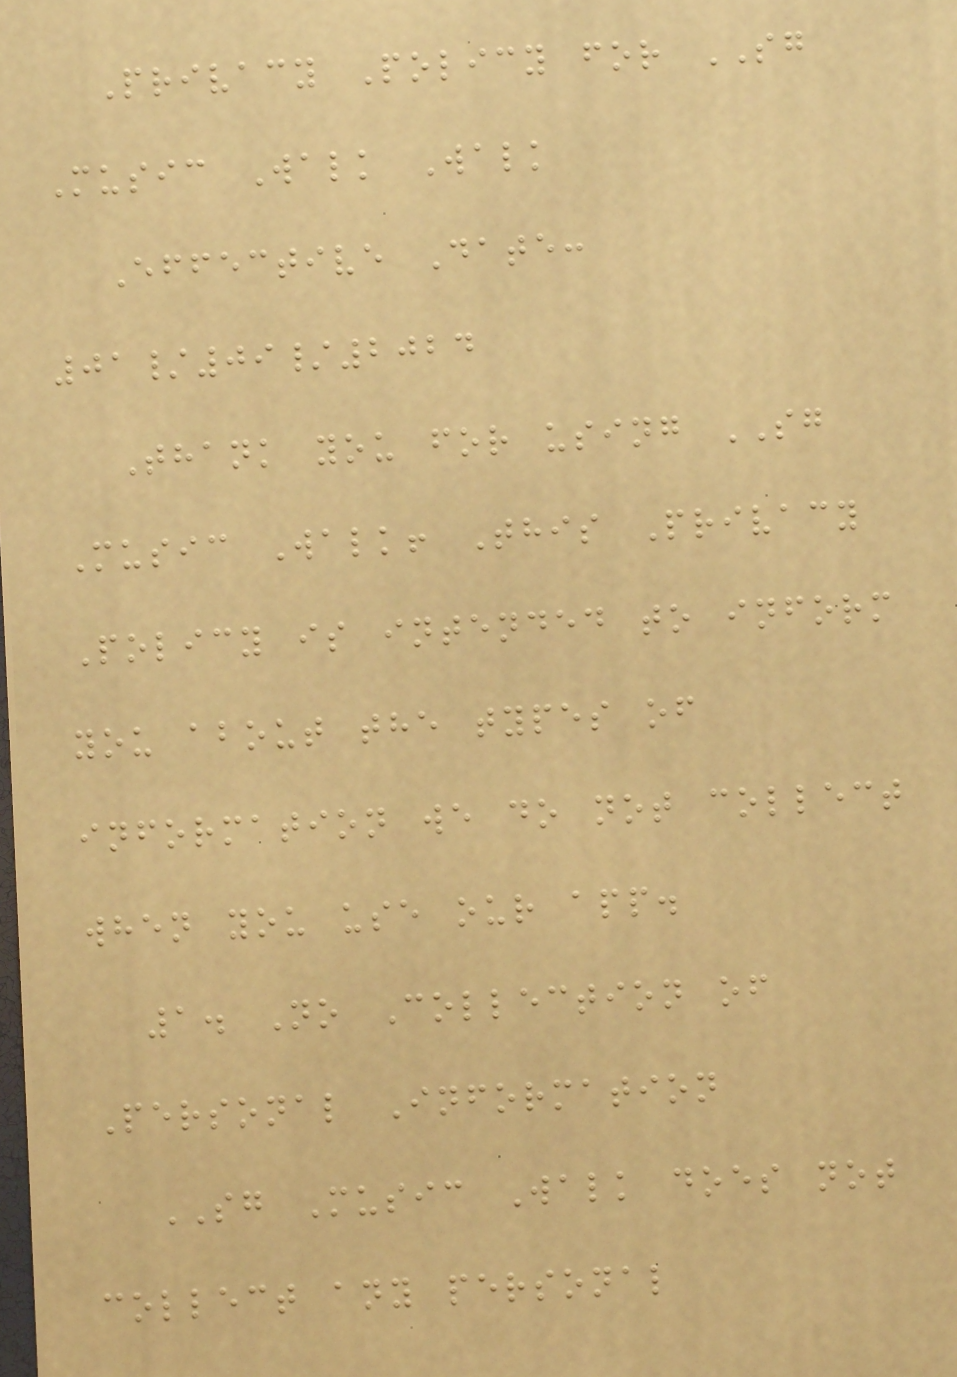Privacy Policy for SG
Music Walk Walk
Effective Date:
01/09/2024
Thank you for using SG
Music Walk! This Privacy
Policy is intended to inform
you about the types of
information we do not collect
when you use our app.
1. No Collection of
Personal Information
SG Music Walk does not
collect any personal
